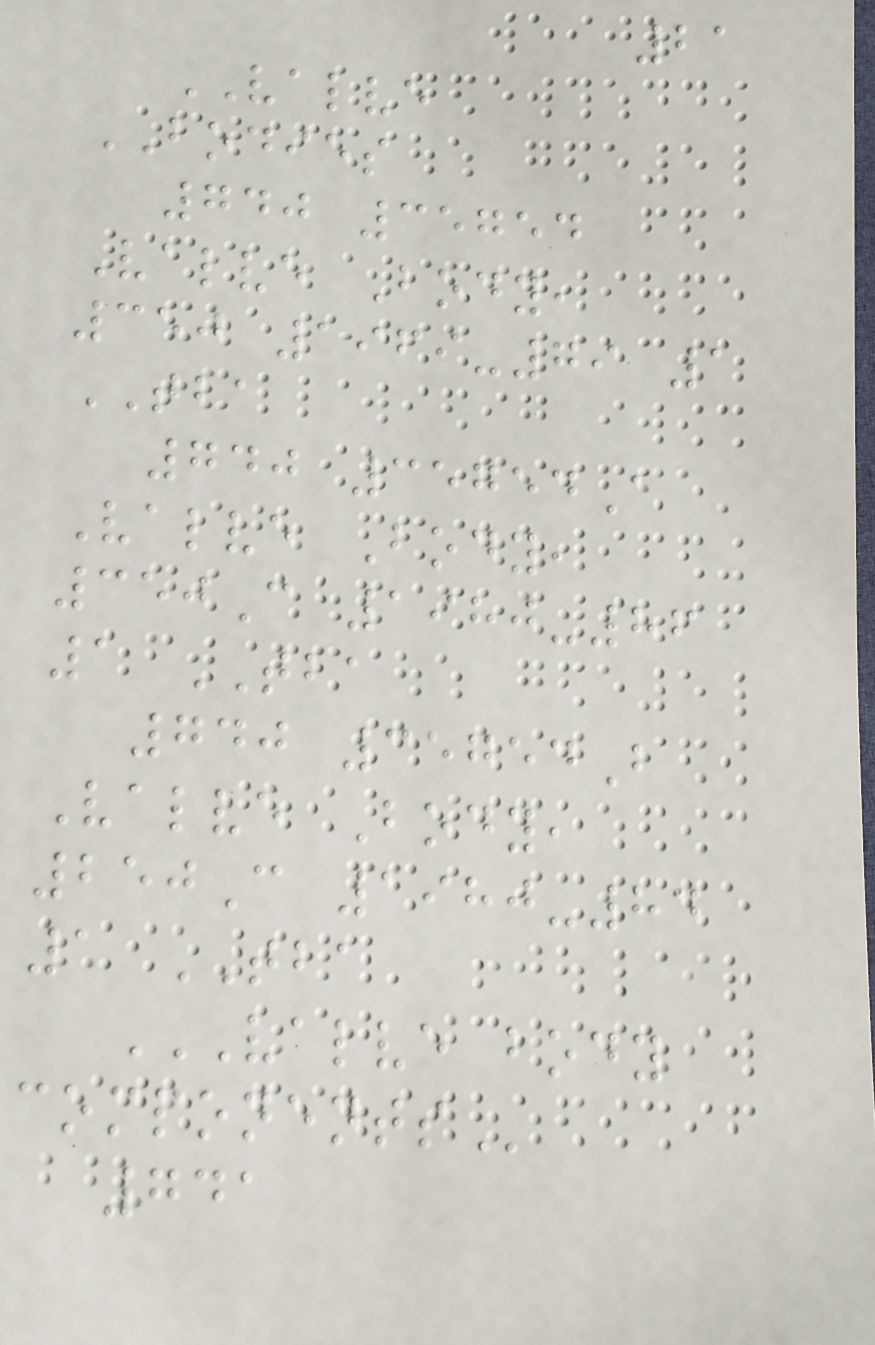21
VALVE
BODIES
740 35754
Valve Body,
350 1969-79 1
TBA
740 35754A
Valve Body,
350C 1980-86
1 TBA
740 35754B
Valve Body,
250C 1980-84
1 TBA
VALVE BODY
COMPONENTS
741
